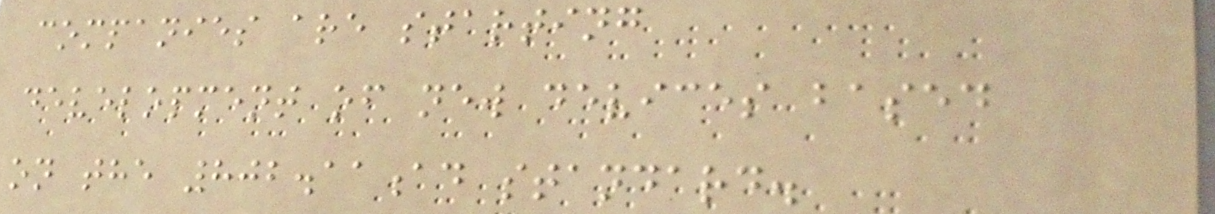companies are starting
development of new devices based
on the 802.11ad standard.
